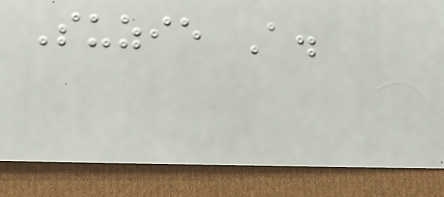Suzie A.
